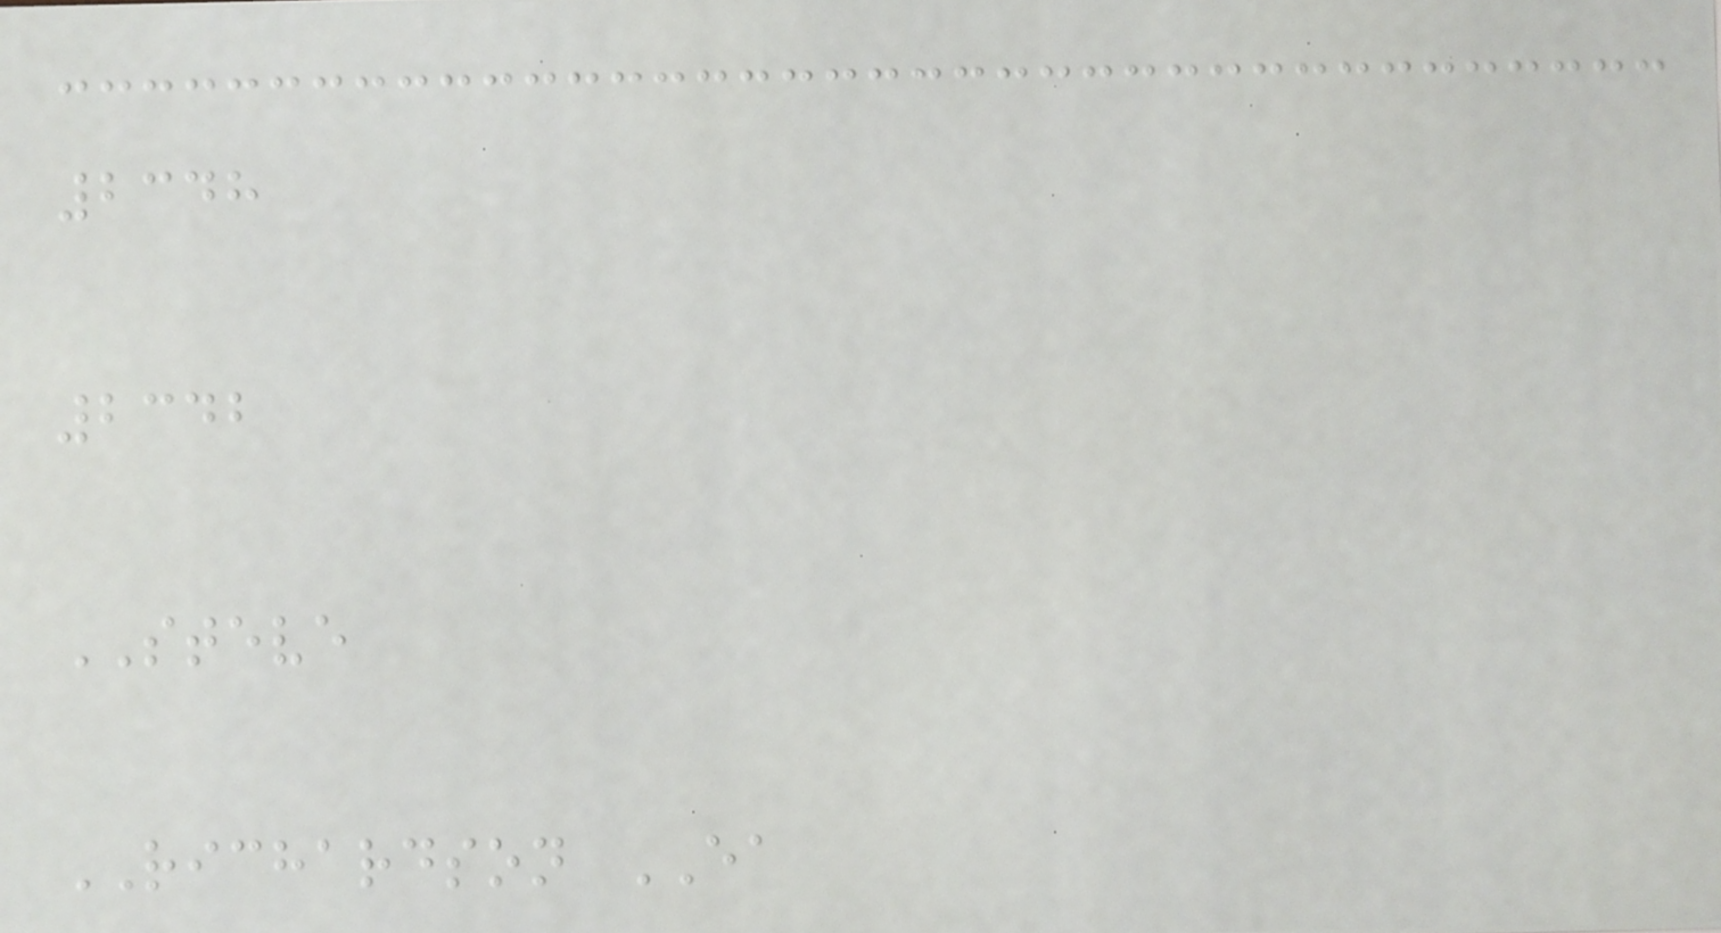2348
2342
STEVE
RICHARDSON EA
